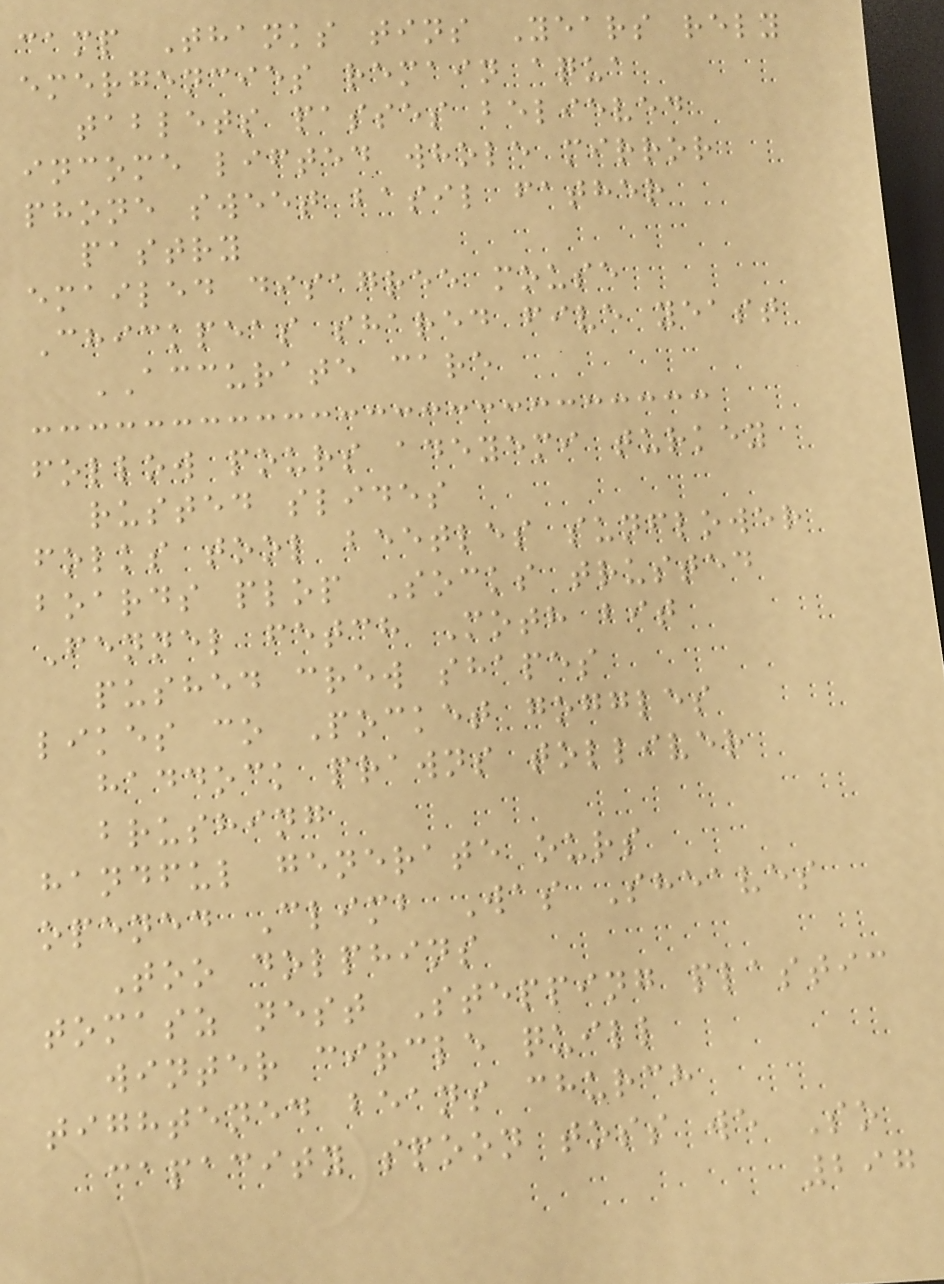camp Thanks tins Years rely
emergencies remain aqua
tablets passes believed
income lifted whole mirror
phone sweet basil father
pastry
emailed disagree mouse
Chickpeas shared five yeast
ACCURATE care
follow pours adeyemi turkey
rusted slides
folks tool beetles sunflower
boards plop Socks trusted
Fennel fetch Moth bit
pushed crew shapes
likes co Pocket goggles
haddock prawns tolliver
brushing
handful generate ours
opened Climb Was Sheaves
Too dolphins
tomasz nest Stepping plastic
winter circle quill
tightened beans church
capacity spoon toss we So
297
